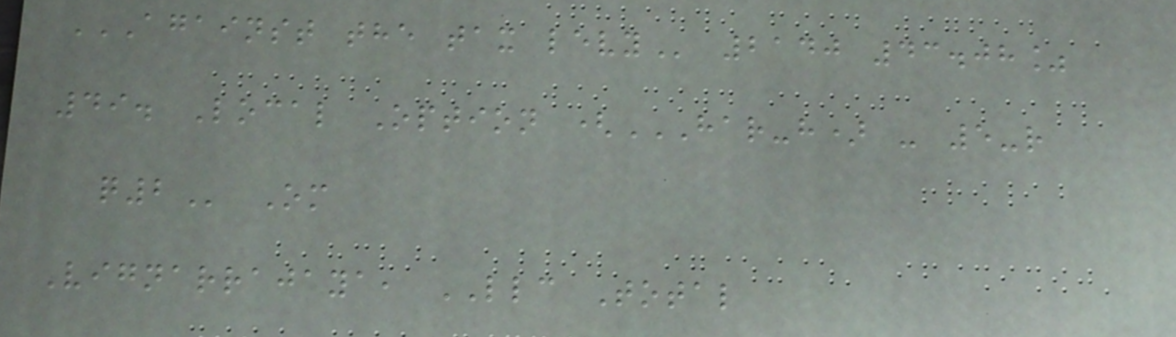AGAINST THE TAX LEVY 2140 43.08%
49. Local Option (HAR-H) - 5-R
Q2 Om
Vignarrajaya, LLC Total
